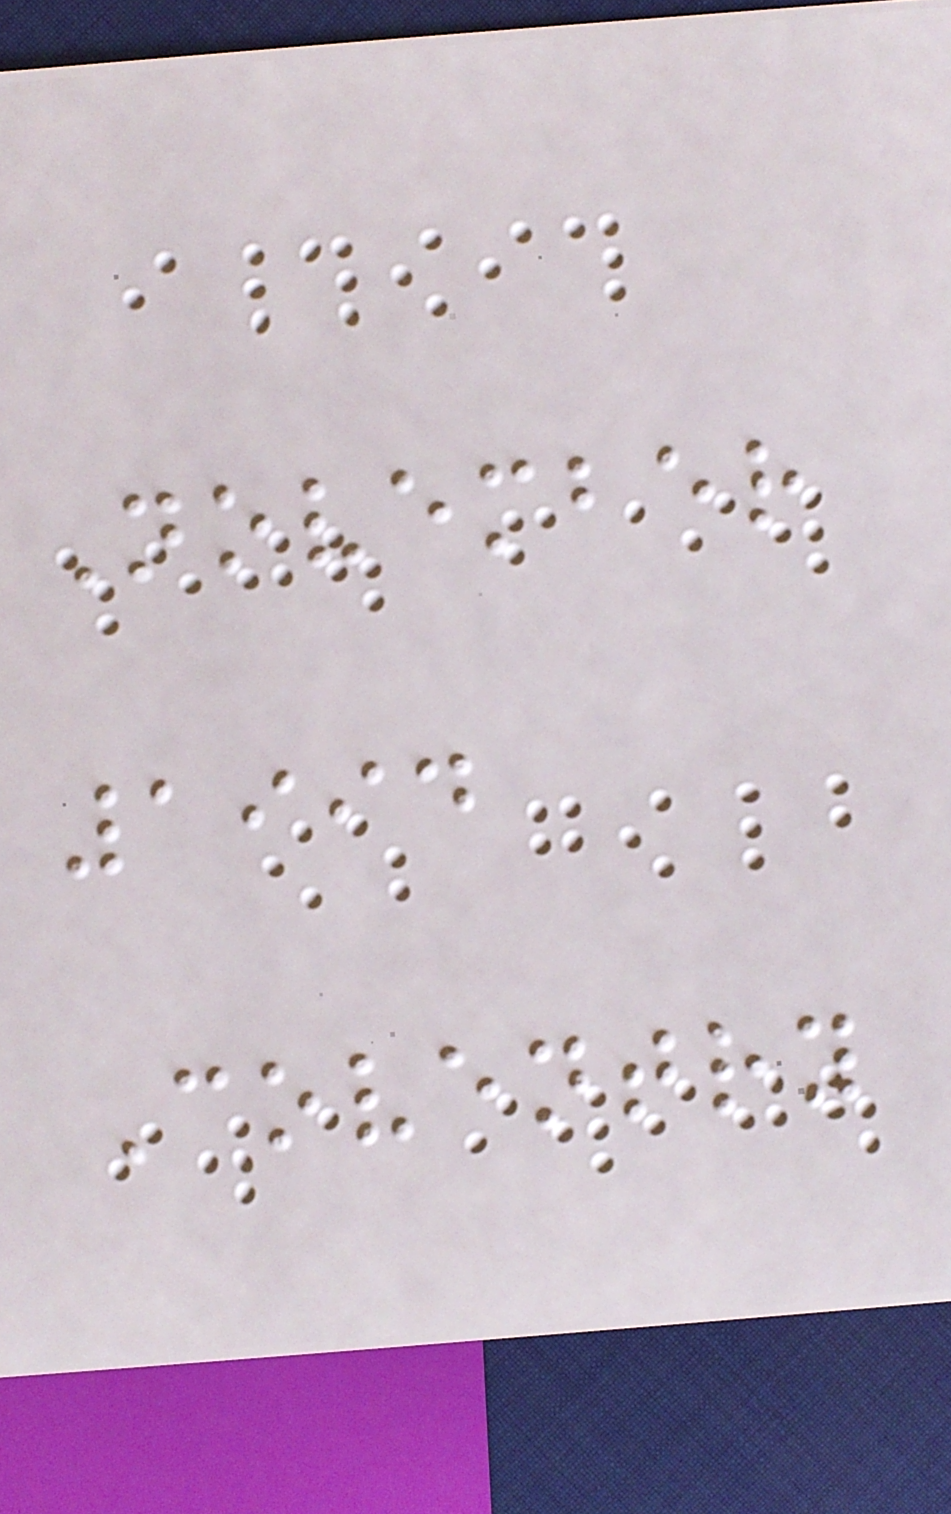November
1994
Coventry
